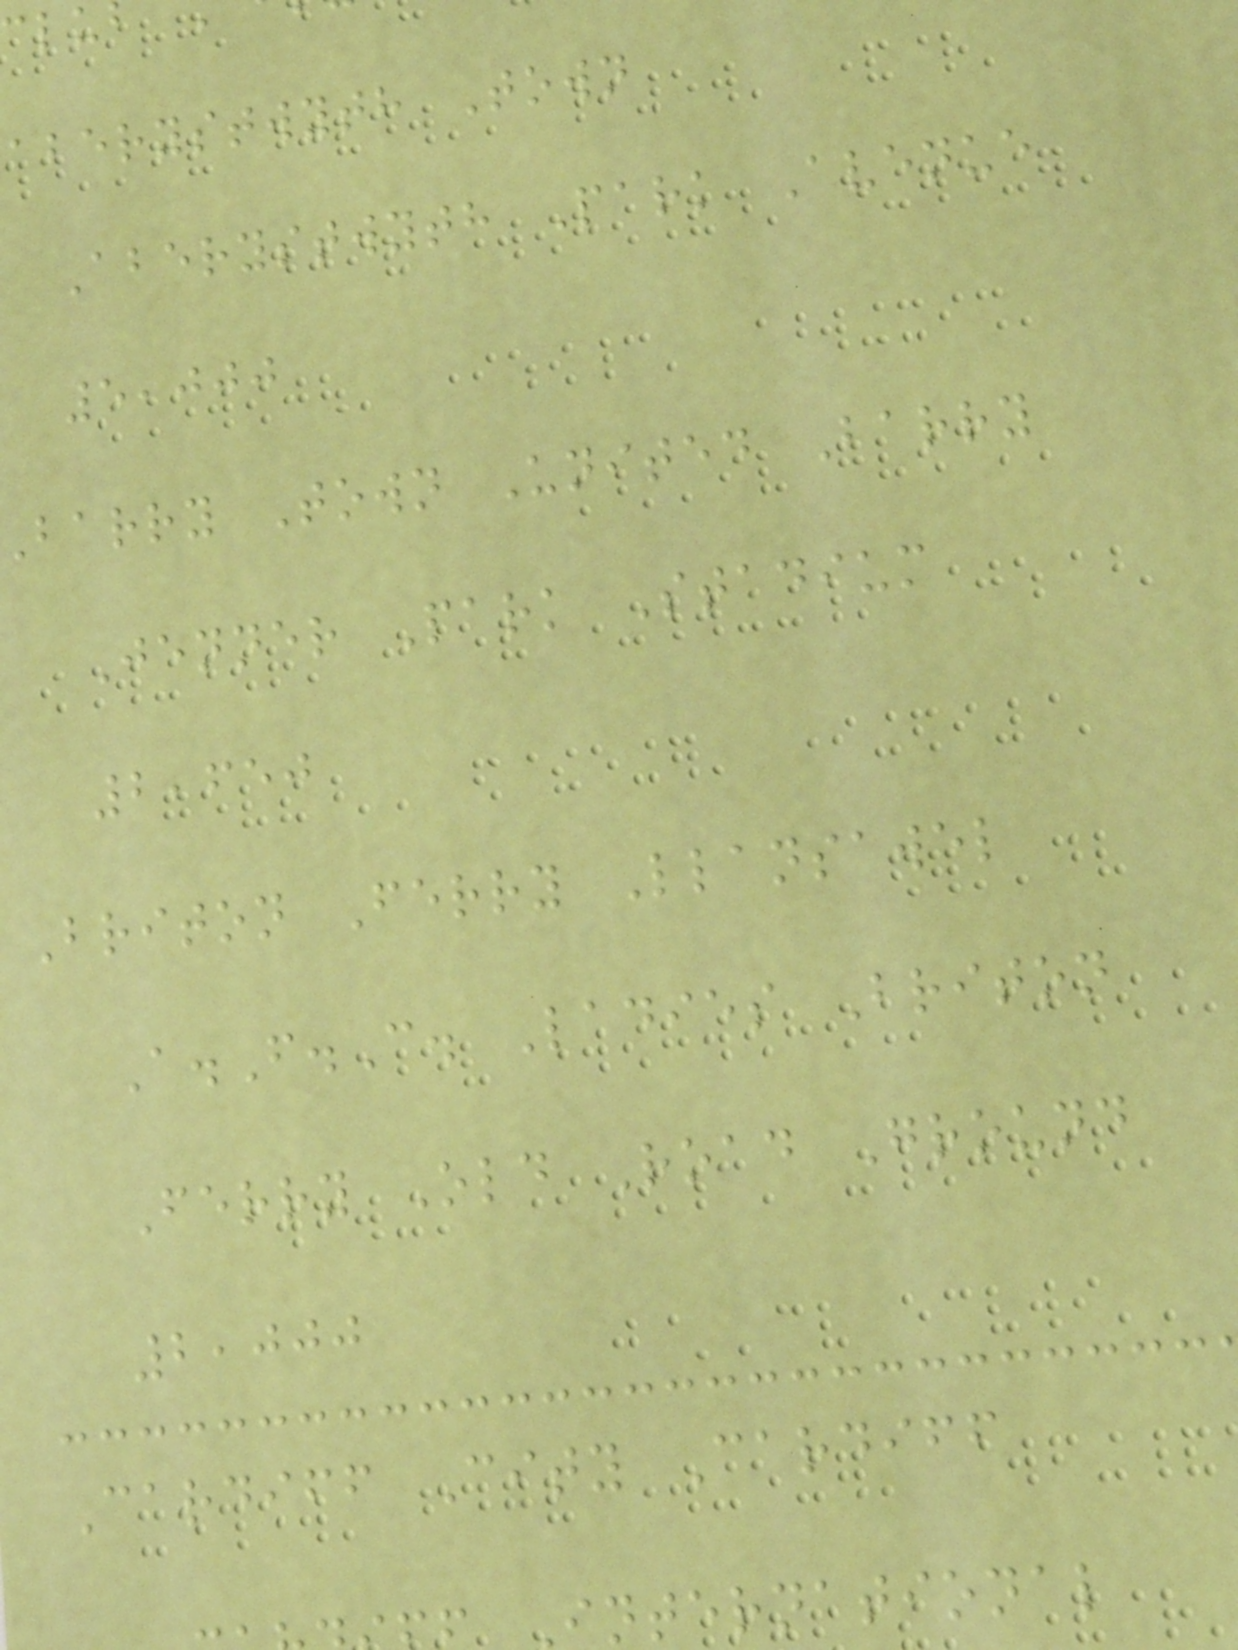aberystwyth Town
Aberystwyth Park Avenue
5,000
barry Town United Barry
Jenner Park Stadium
2,650
Briton Ferry Llansawel
A.F.C. Ladies Briton
Ferry Old Road Ground
2,000
Cardiff City Cardiff
international
